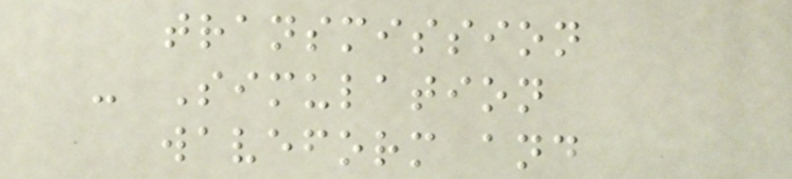transmission
- Simulation
waveform and
